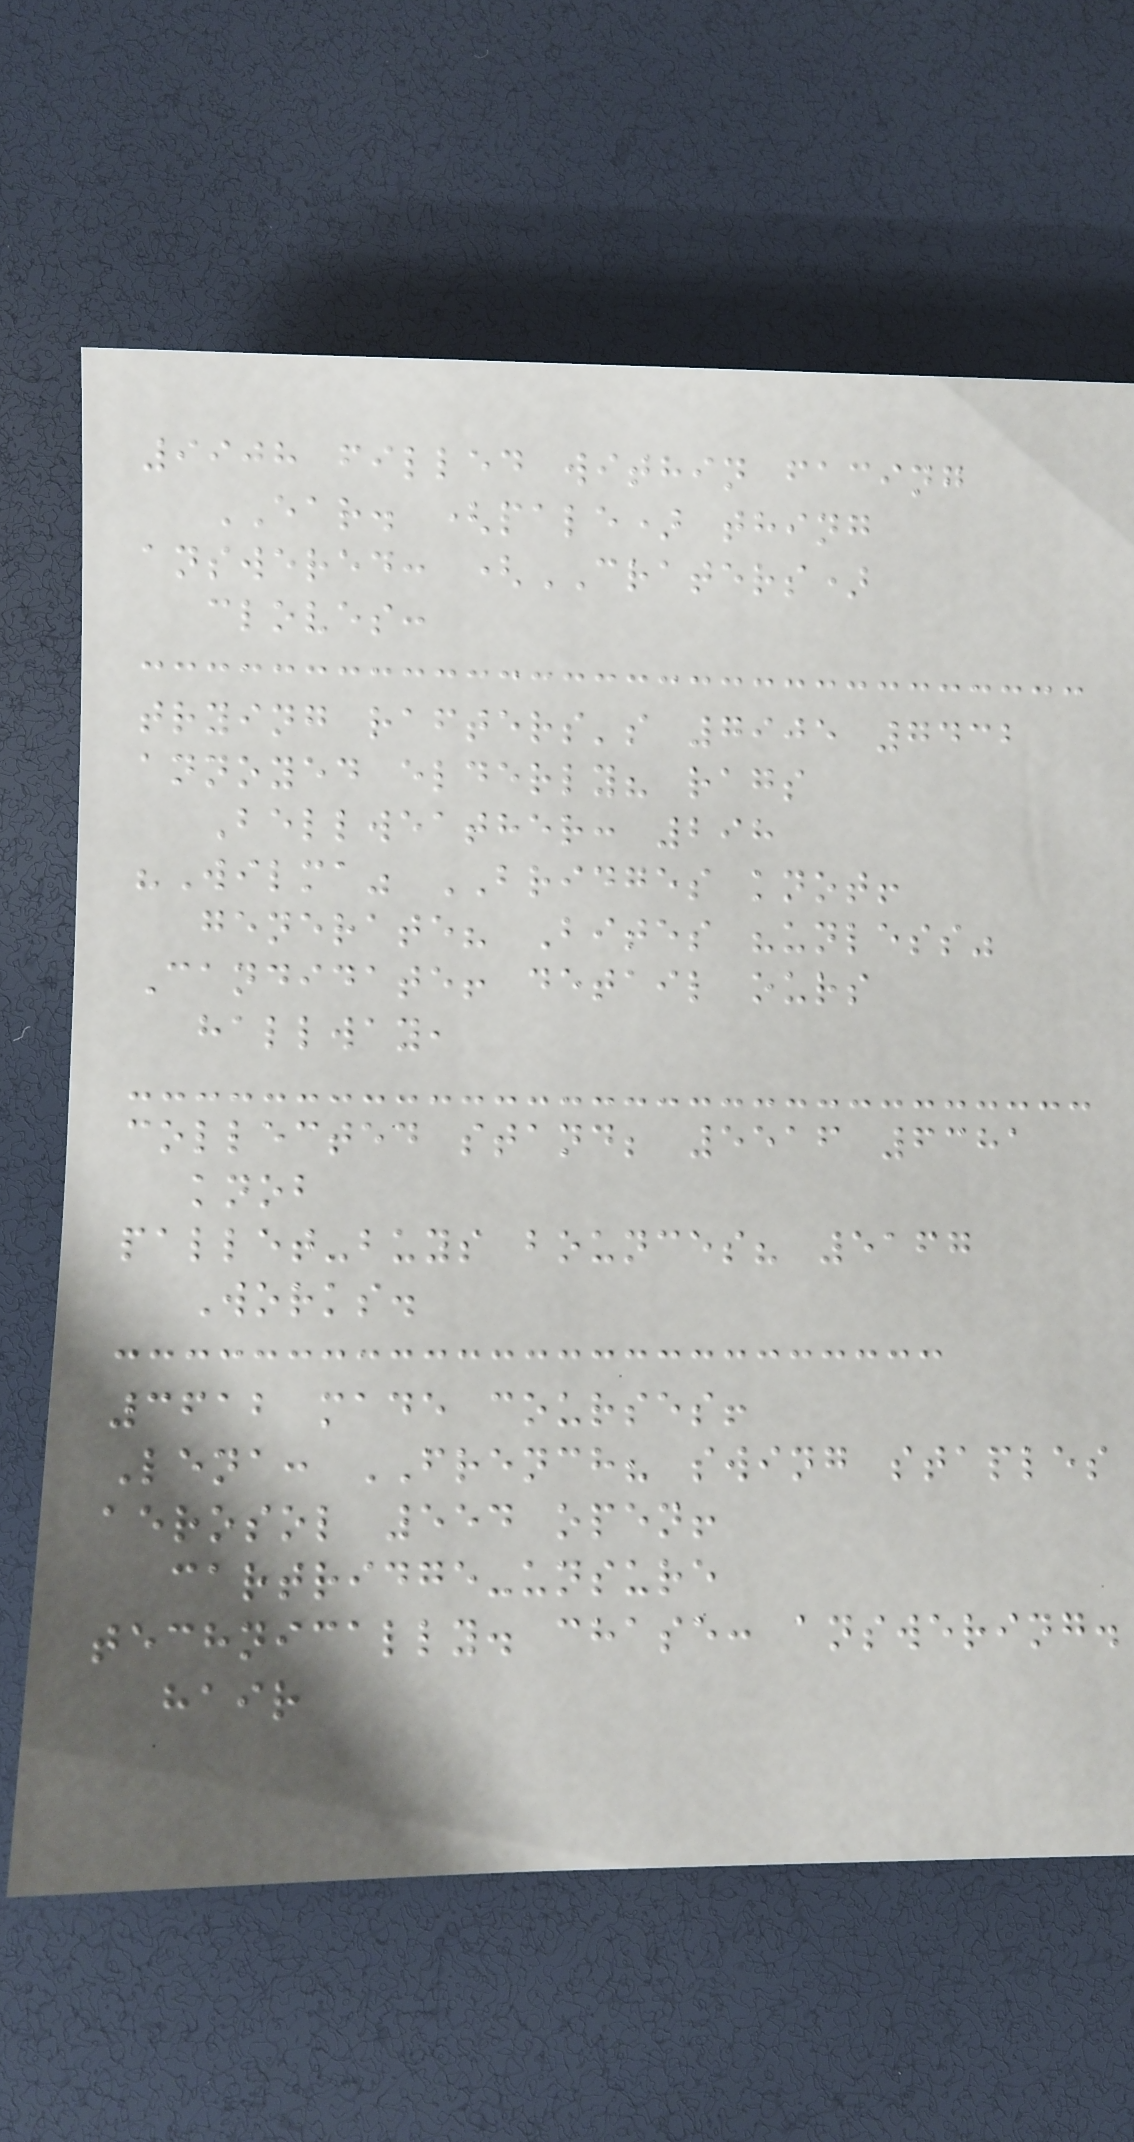9908 filled within facing
EAR. (pale) thing
answered: (CRATERS)
cloves:
trying rafters's 7905 7432
annoyed elderly? rags
Bellweather: 298
"Wilma" BRIDGES knot!
generate? Bites "unless"
Candidate! detail ours
hallway,
collected stand; 5516 6381
knob
pallet-buys bounces? 5167
Works.
3612 made courses!
Lena: FRENCH? swing staples
aerosol 554 open!
cartridge-unsure
technically. chase: answering.
hair
